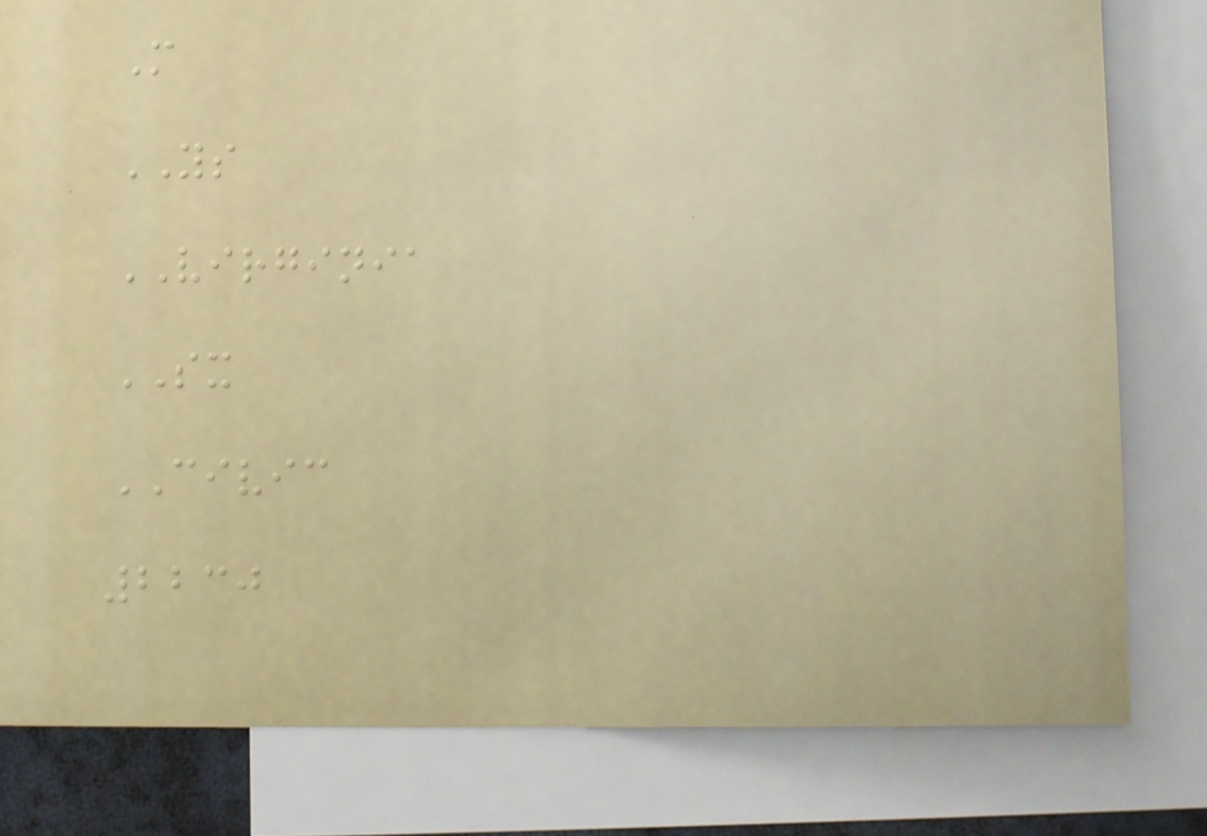M
YS
VIRGINIA
SX
CIVIC
2230
